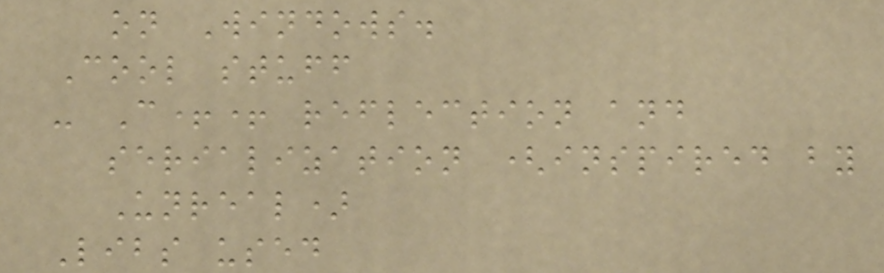on Windows.
Cool stuff
- C++ reflection and
serialization (inspired by
Unreal)
Libs used
